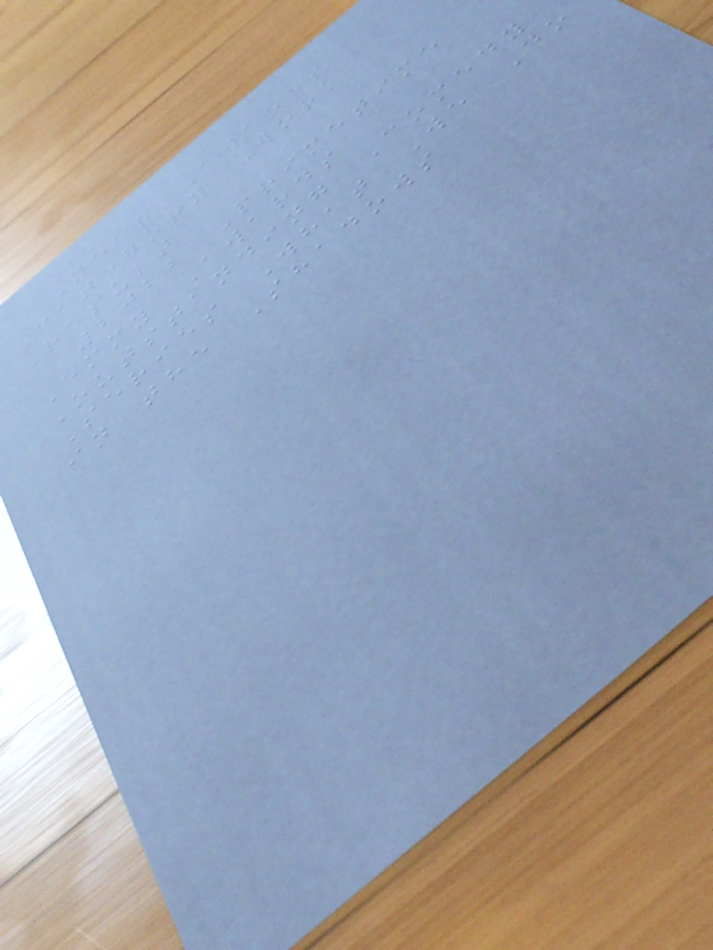Year Awards
Category Work
Result
2022 Primetime
Emmy Awards
Outstanding Comedy
Series What We Do
in the Shadows
